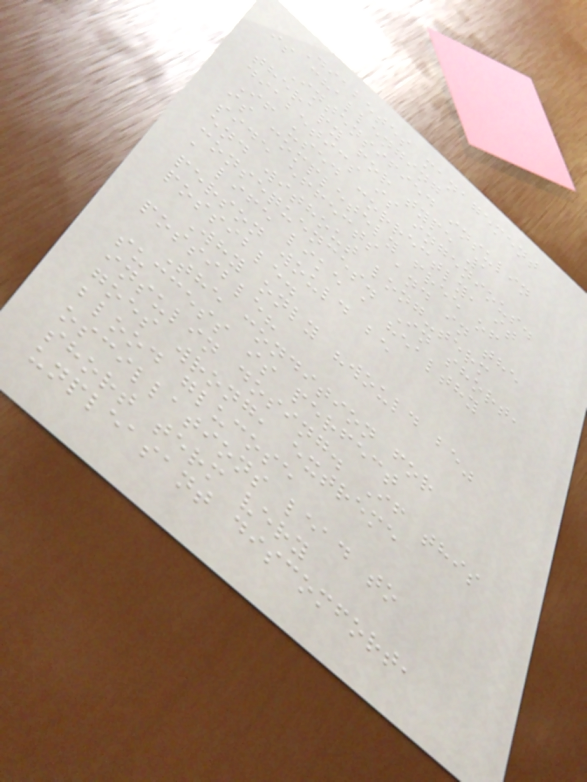Diabetes management
is challenging
Intensified insulin
therapy for type 1
diabetics is ingenious.
If used correctly, it
is completely free of
side effects and in the
end without long-term
consequences. In short,
a life like a healthy
person would be
possible.
Why only "would be"
possible?
The condition for
success is perfect
insulin dosing. If this
goes wrong, extreme
blood glucose
oscillations lead to
short term very
unpleasant discomfort,
